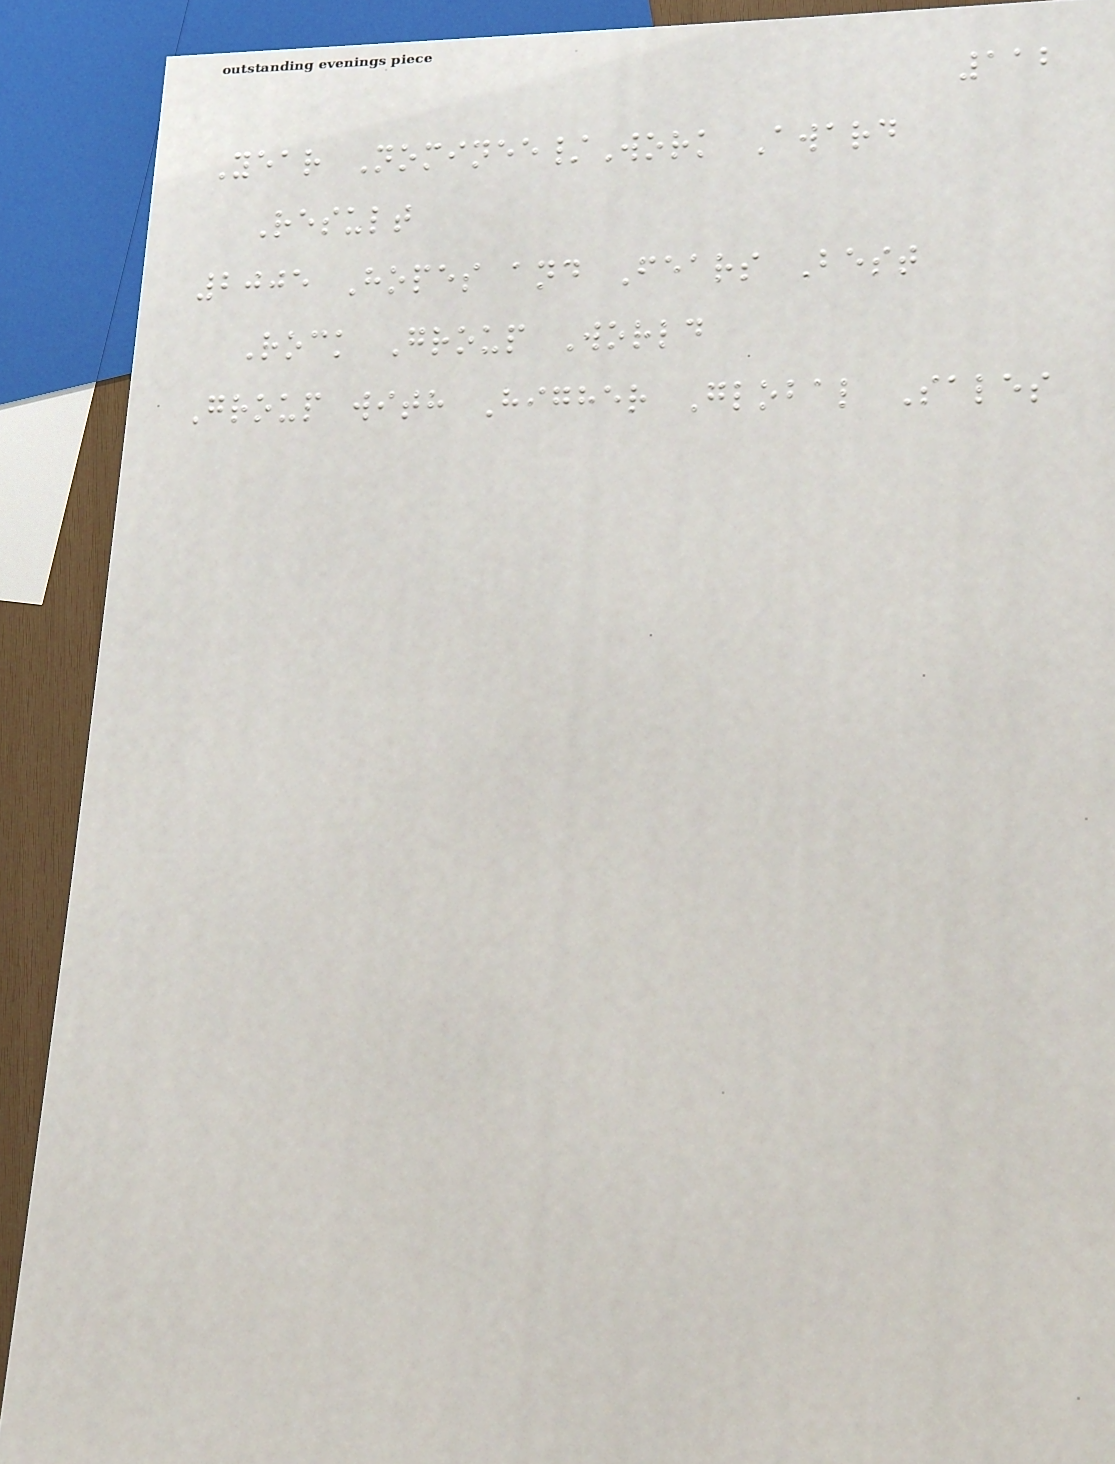112
Year Nominee/Work Award
Result
2005 Hopes and Fears Best
Rock Group World
Group with Higher Global Sales
